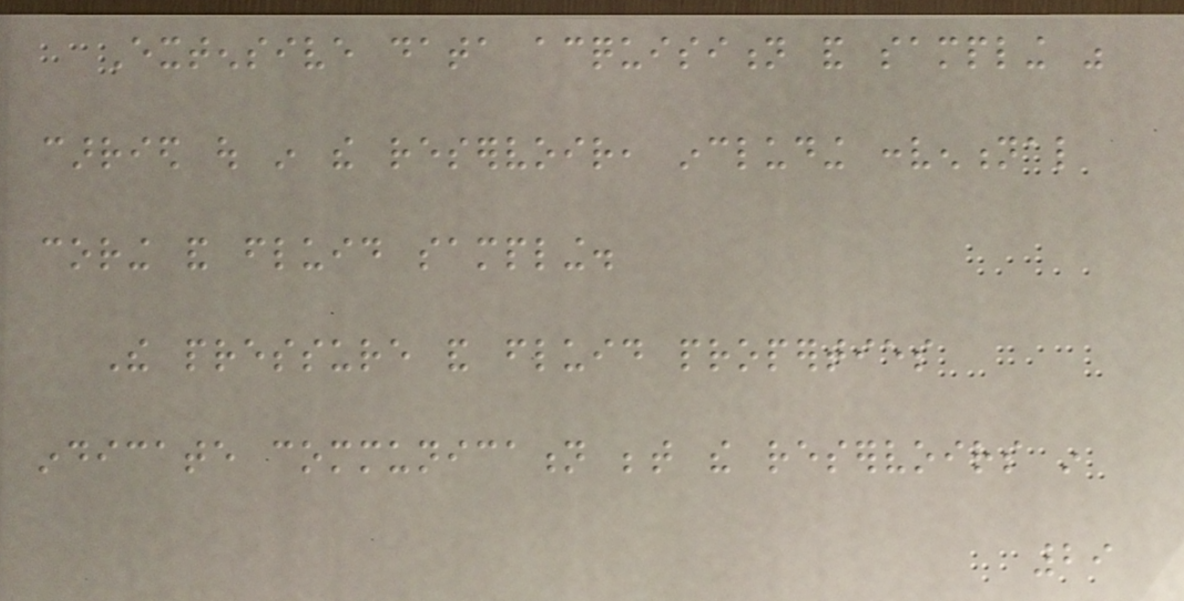Extensive data acquisition and sampling was
carried out in the reservoir, including conventional
coring and fluid sampling.
The pressure and fluid properties
indicate communication between the reservoirs in
29
